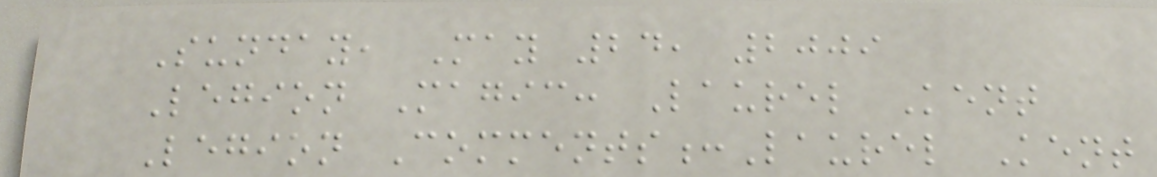Sunday, May 24, 2009
Legion Magic: Laurel Kent
Legion Comments:Laurel Kent
